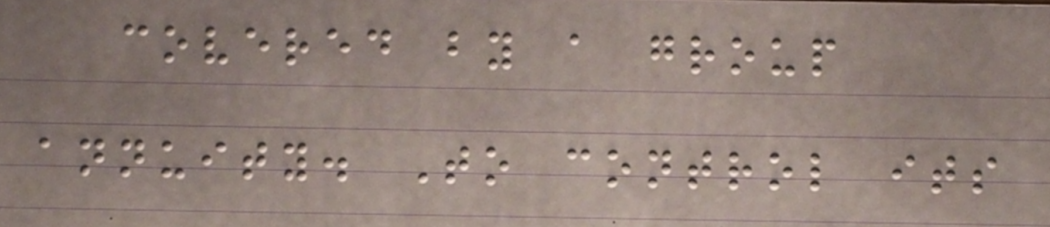covered by a group
annuity. To control its
